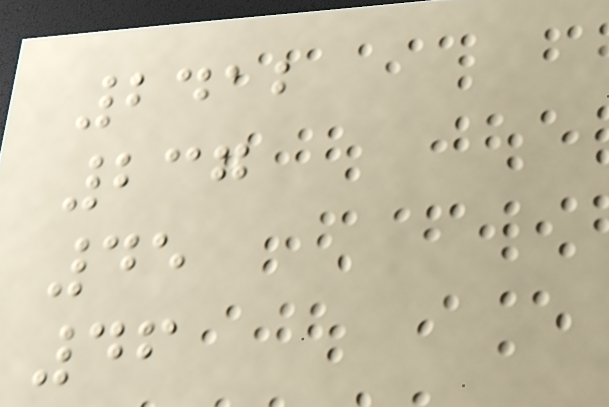2412
237
45
46
